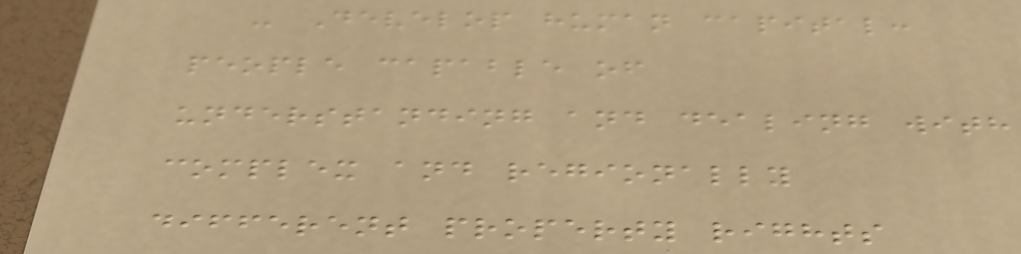- Develop human capital:
people capable of
understanding and dealing with
complex and regionally
different property rights
